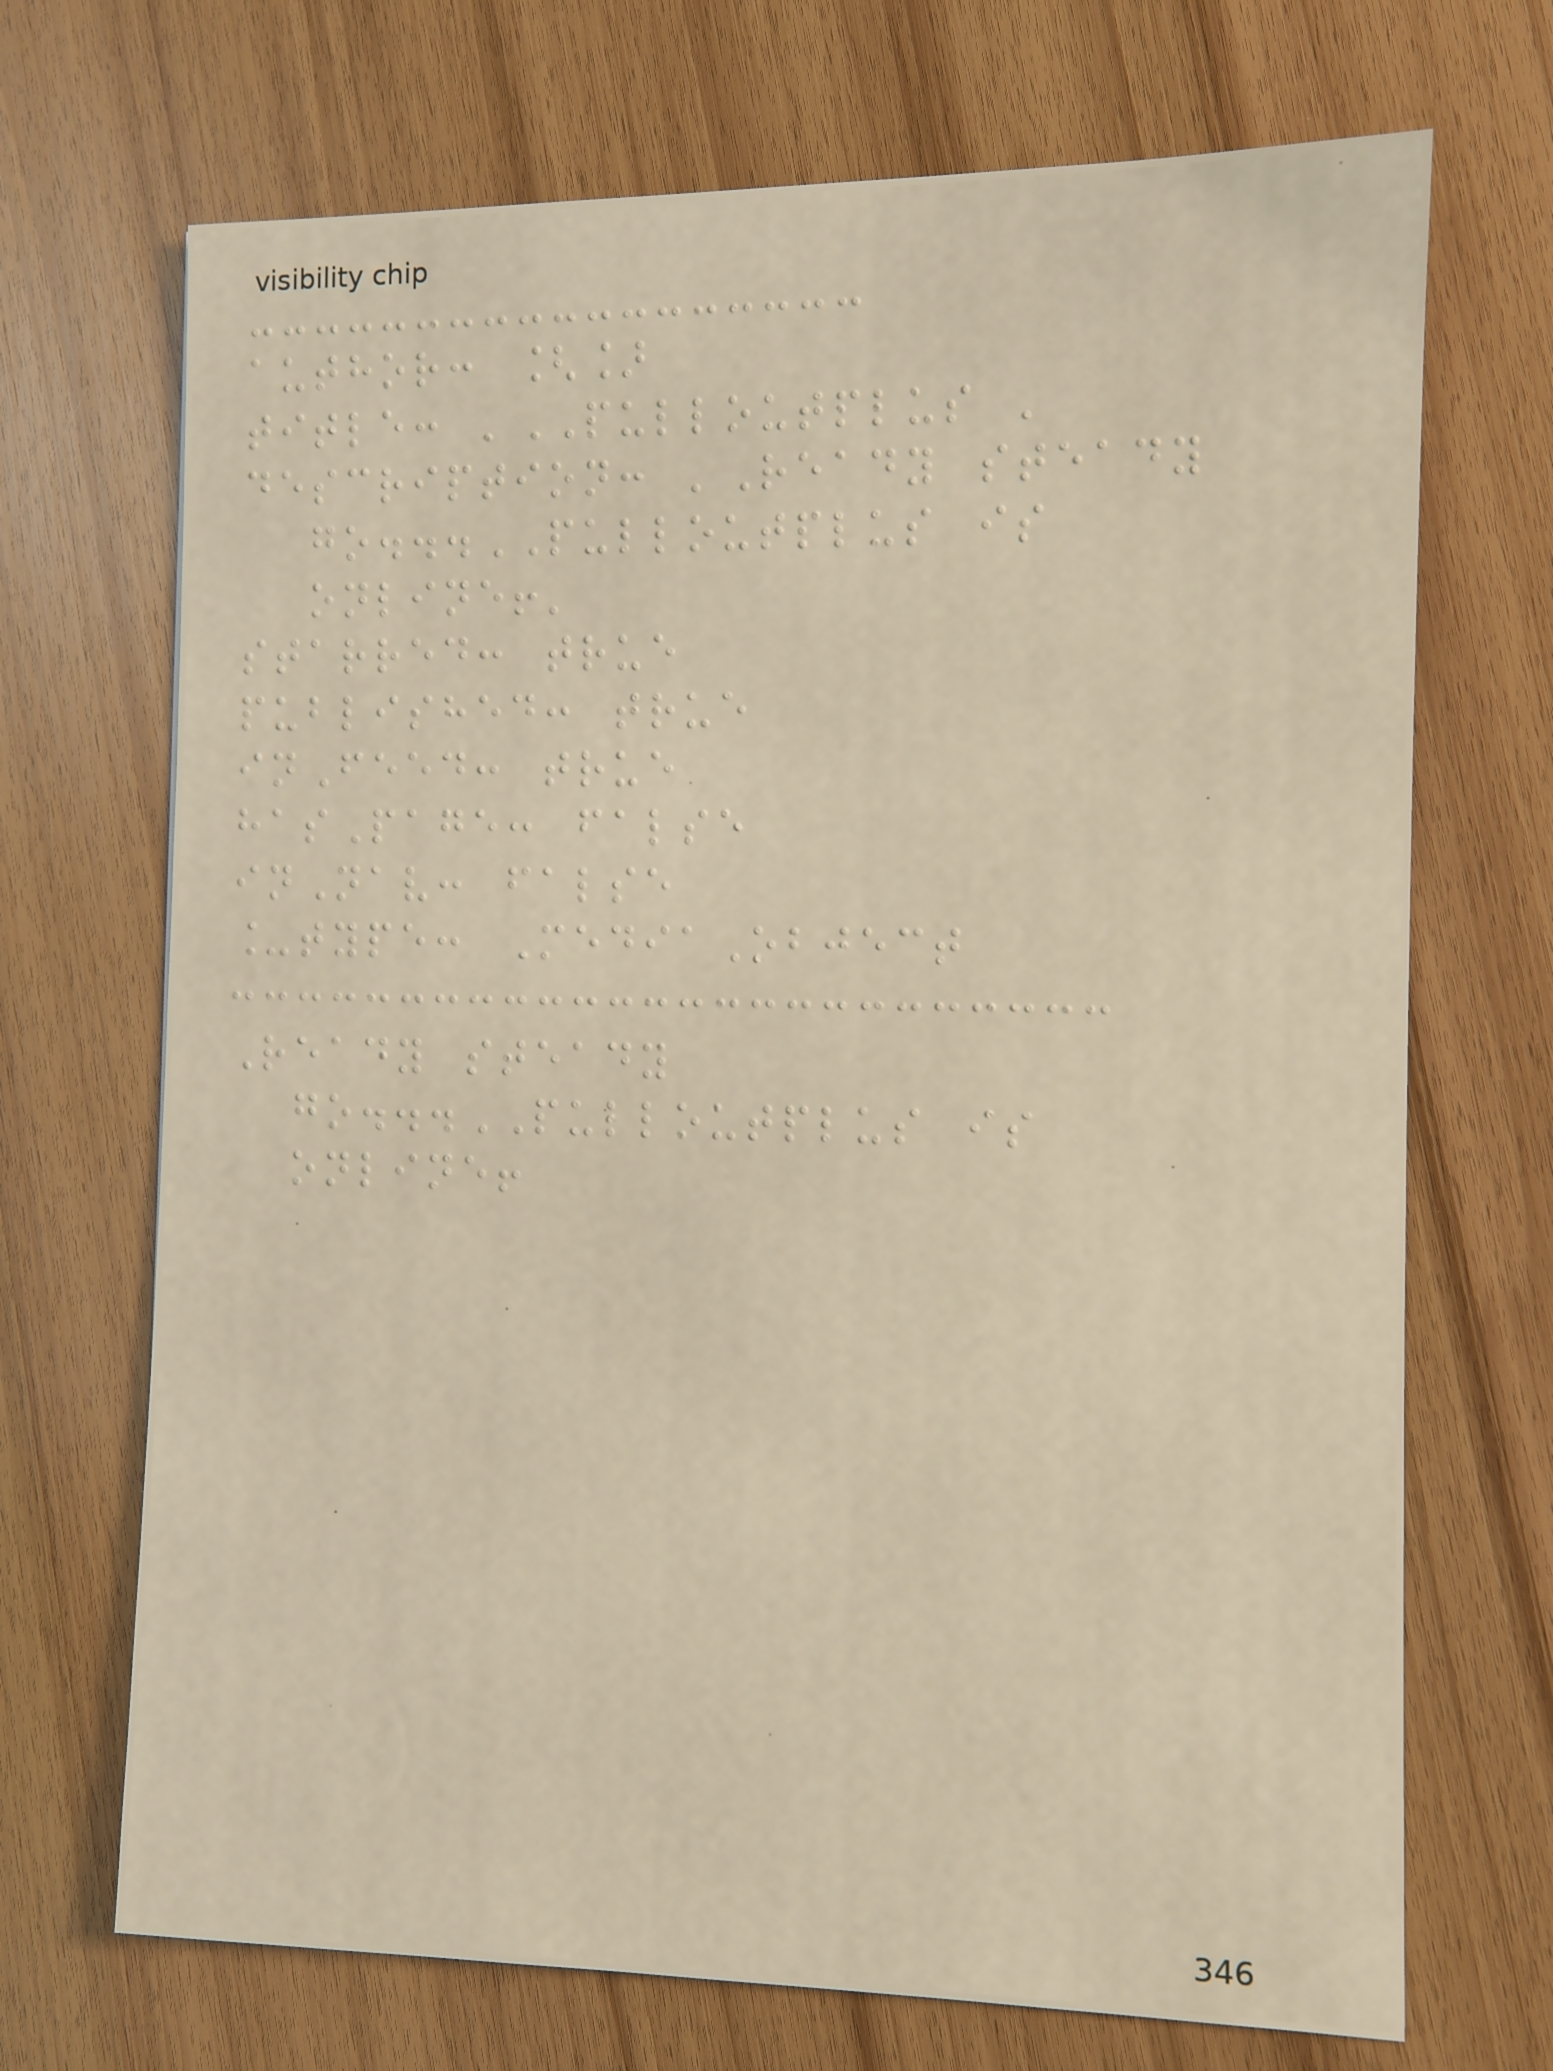author: []
title: 'PULLOUTPLUS '
description: 'Ready steady
go...PULLOUTPLUS is
online!'
starred: true
published: true
inFeed: true
hasPage: false
inNav: false
_type: MediaObject
Ready steady
go...PULLOUTPLUS is
online!
